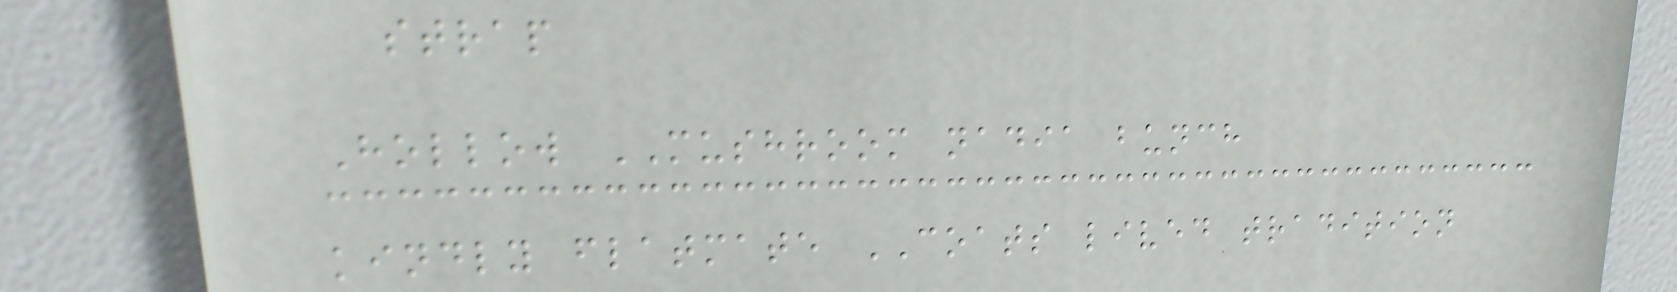strap
Hollow MUSHROOM nadia bunch
kindly flatmate COATS lived tradition
